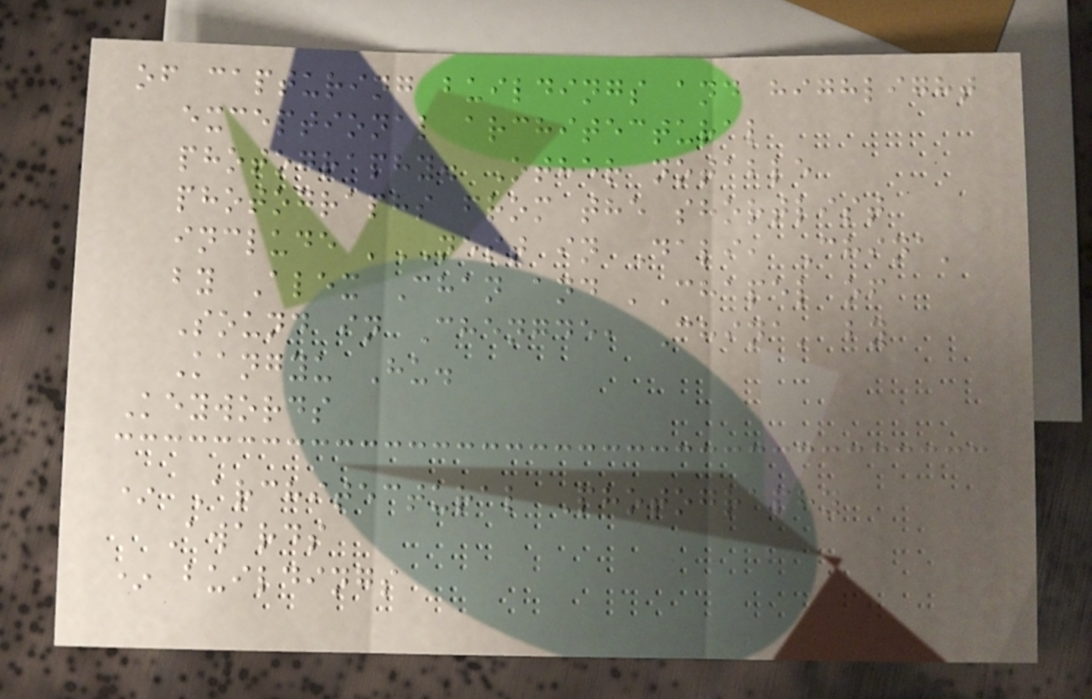of capturing buildings and highlight
exceptional architectural
photography. Other notable
photographs from the shortlist
include 'NEST in Dali, China'
by Alex Chan and 'Chapel of
Sound in Chengde, China' by
Kangyu Hu.
Keywords
* Architectural Photography
Awards
* buildings
